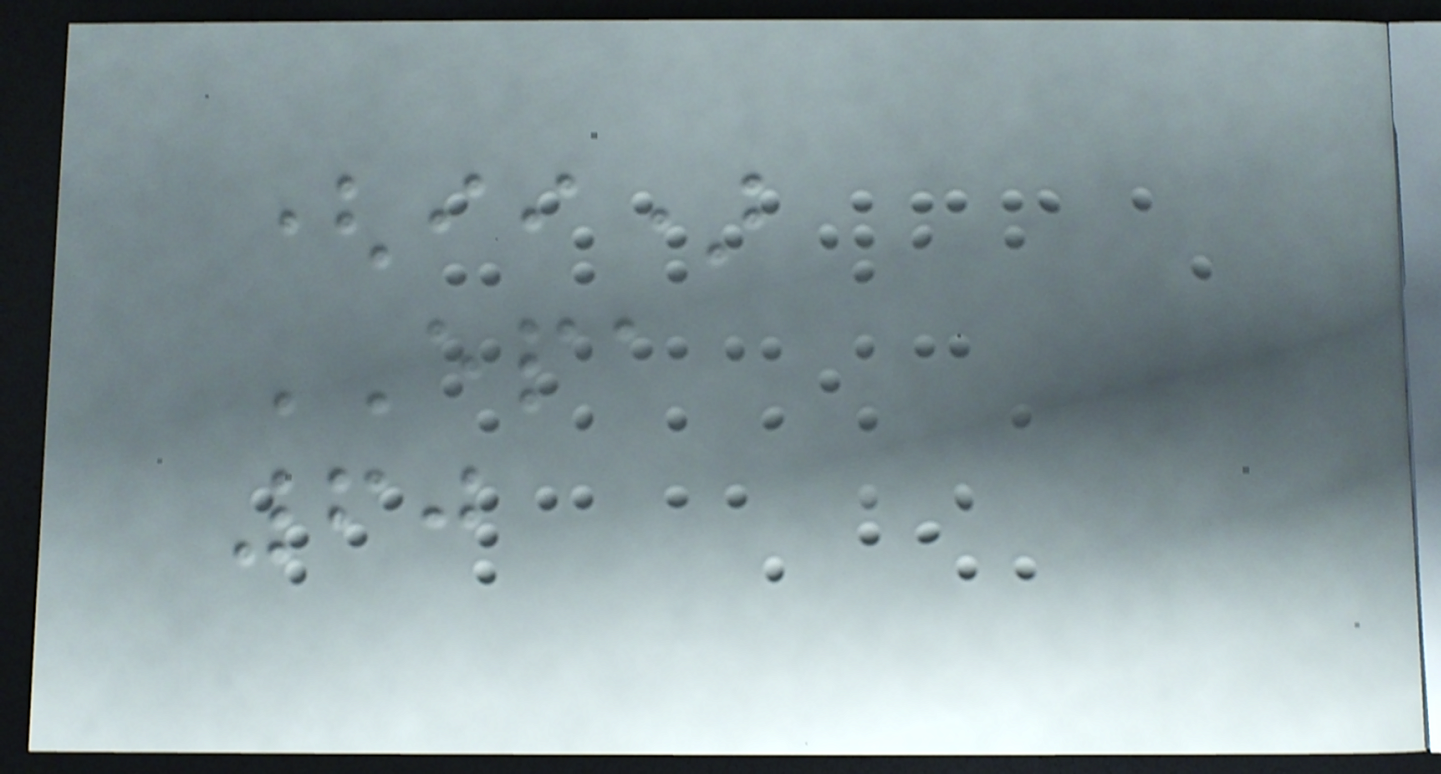(ii)
EPA
60
